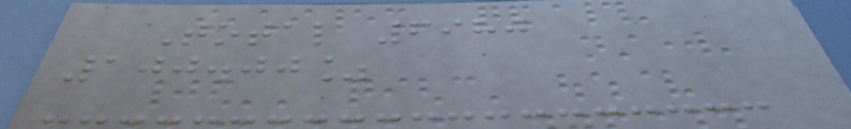Total 6980
100.00%
